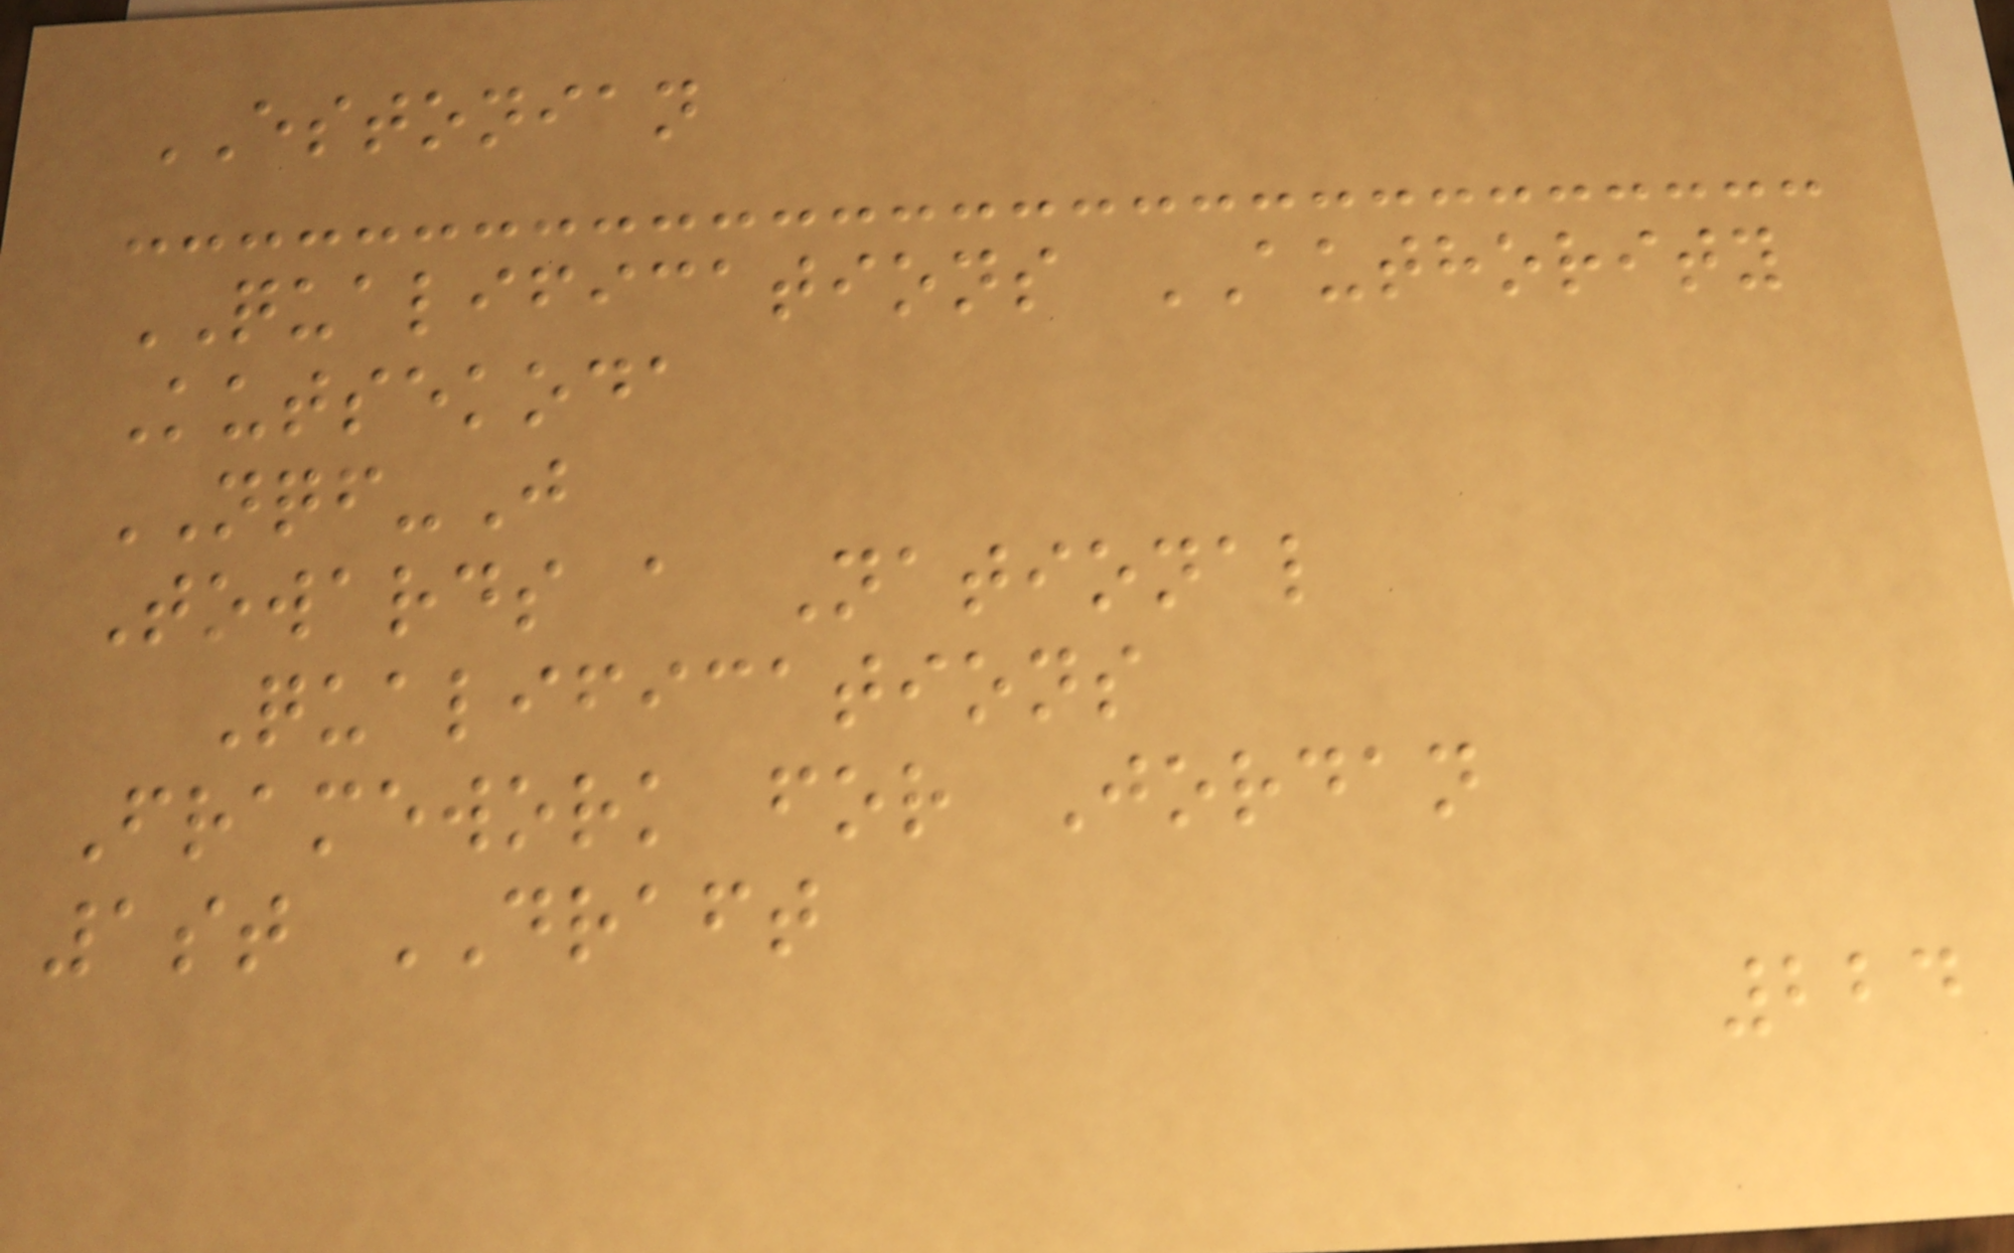ESTONIAN
QUALIFICATIONS AUTHORITY
Kutsekoda
NQF-J
Towards a National
Qualifications
Framework for Jordan
1st DRAFT
224
